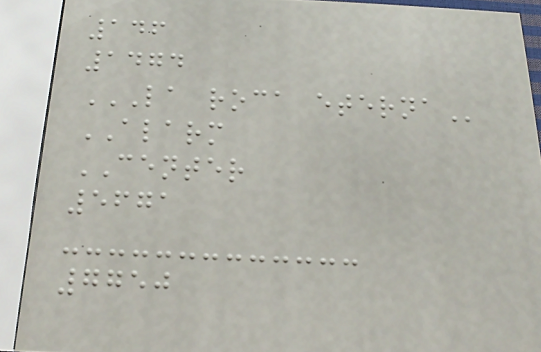146
1474
LA ROCA ETERNA
ALARM
CENTER
5671
7750
